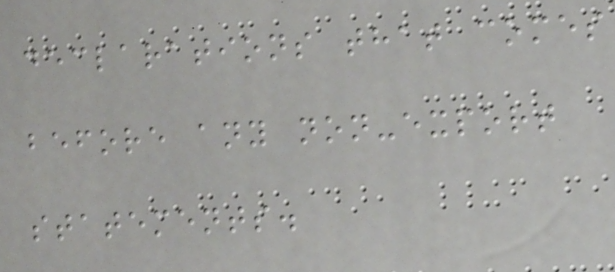declarations that comes
before any non-export
statements.
